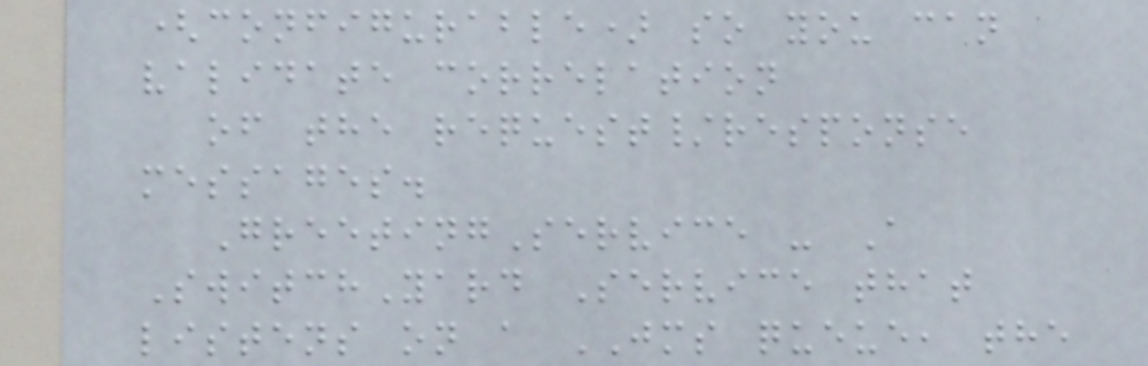(configurable) so you can
validate correlation
of the request/response
messages.
GreetingService - A
SwitchYard Service that
listens on a JMS queue, the
